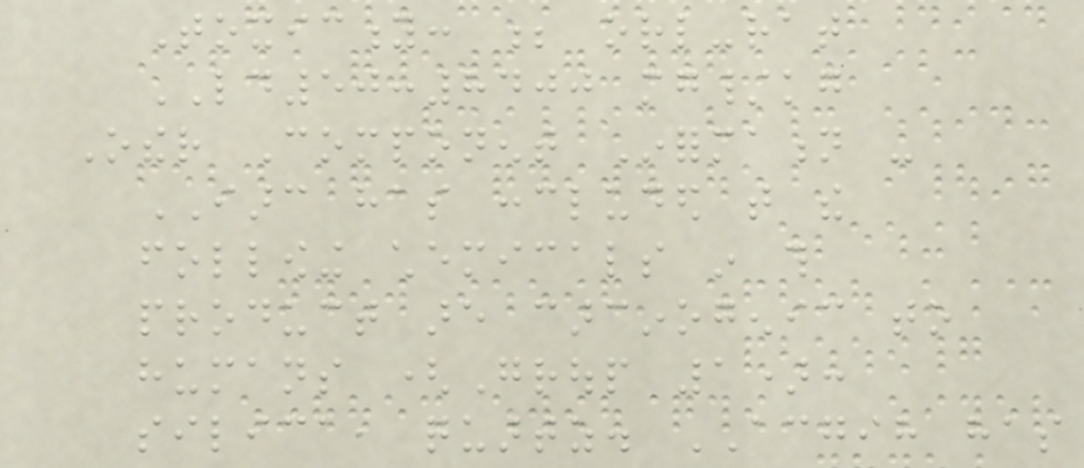Toxicity: ; orl-rat
LD50:8400 mg/kg
Other Component Information -
IARC has concluded that the
following chemicals in this
product are carcinogenic to
humans (Group 1):
silica, quartz. ACGIH has
